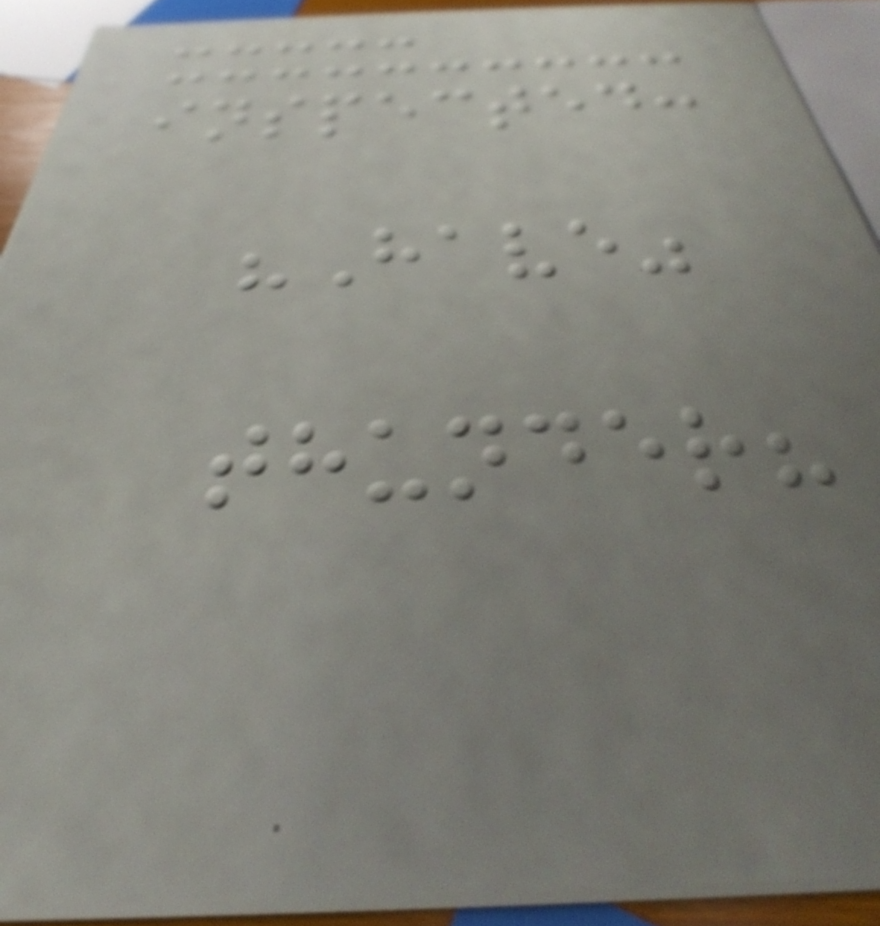inspected:
"Have"
thunder?
